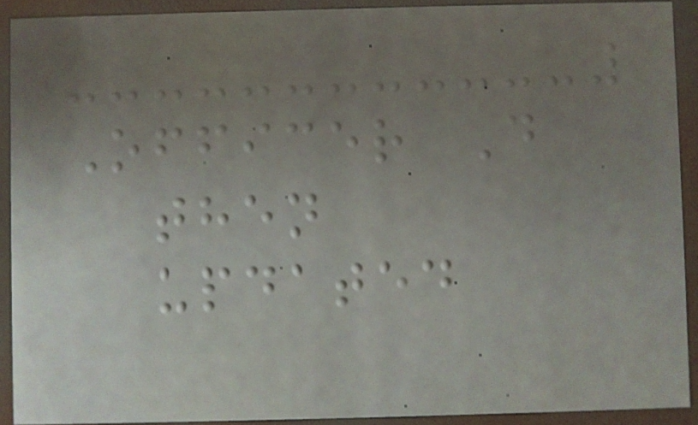Officer D
then
updated
